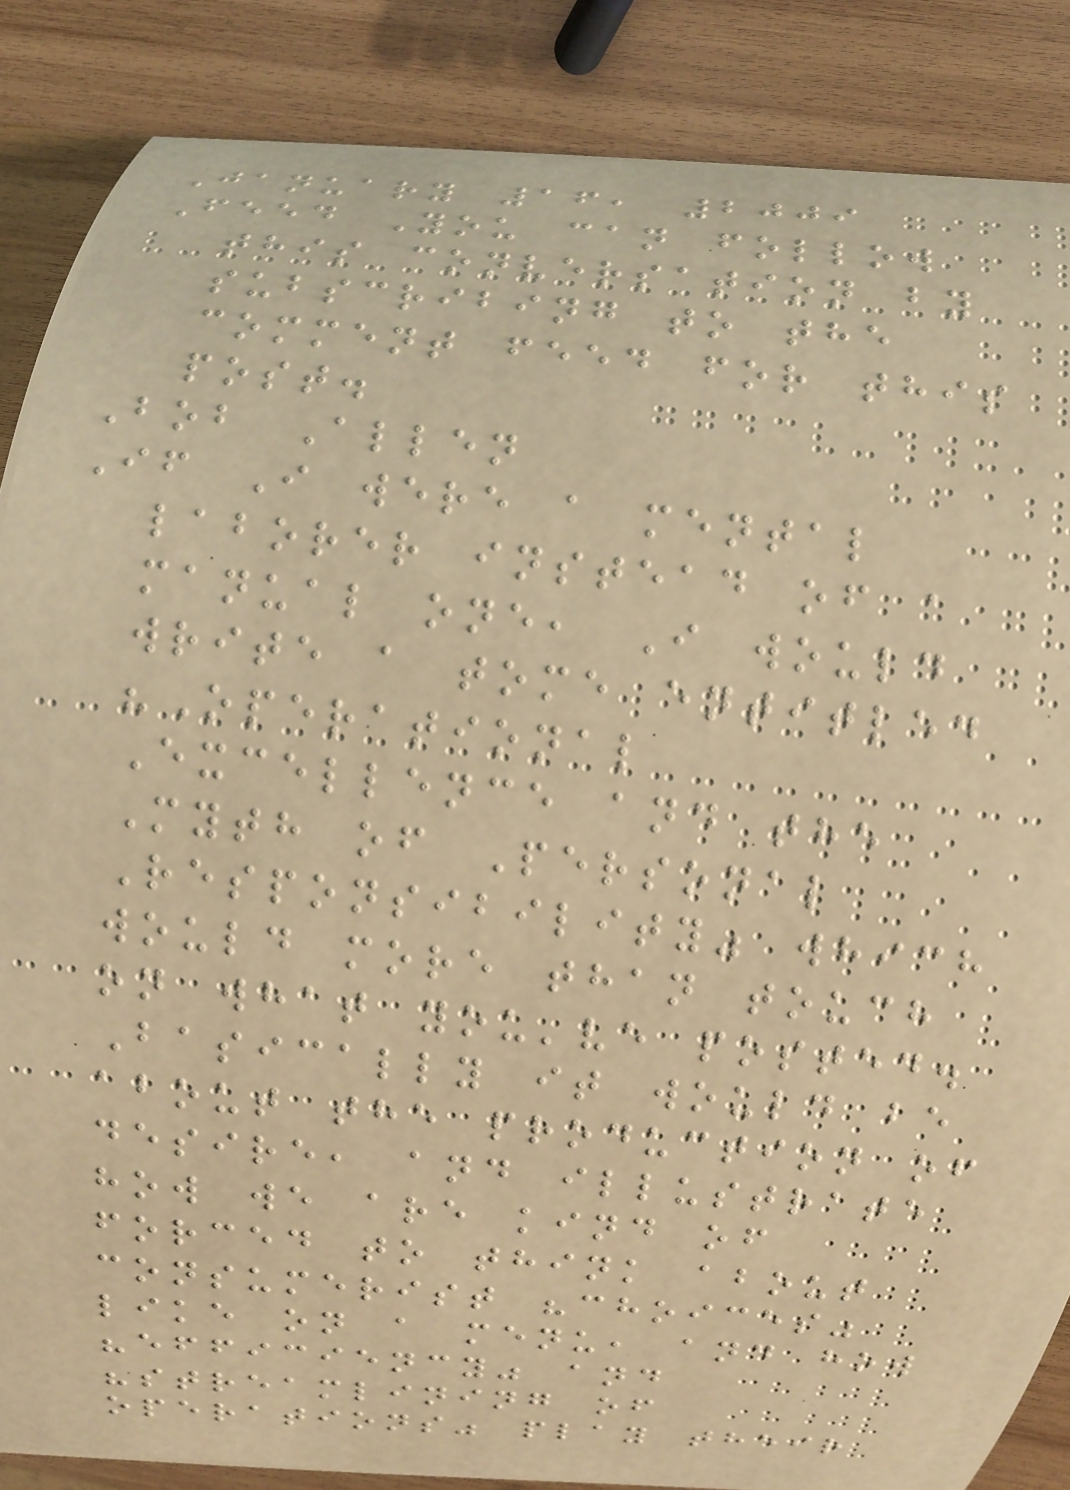January 16, 2009
Feed You can follow
this conversation by
subscribing to the
comment feed for this
post.
Bob Allen
If I were a mental
laborer instead of a
manual one, I would
write a tome entitled
"Operational
Excellence and the
Myth of Personal
Responsibility" which
would more than touch
on what you've posted.
Basically it would be
about the production of
desire, and illustrate
how we are kind of
forced to think about
consumerist "choices"
like on a menu, and how
"efficiency" and
"streamlining of
operations" play their
